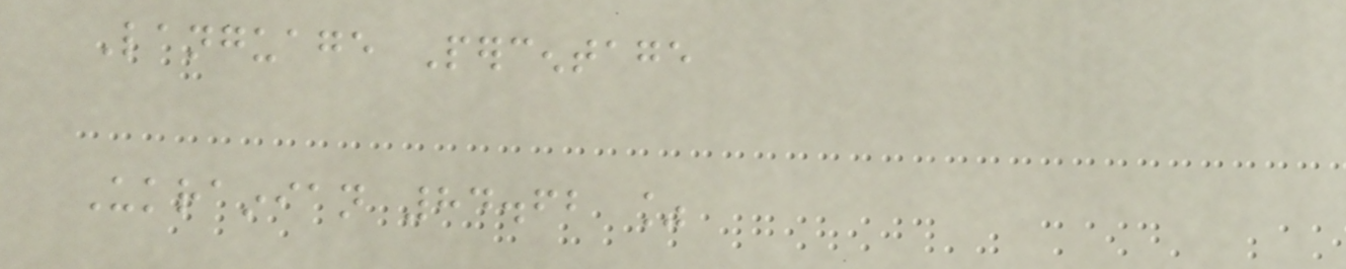Language Percentage
Ukrainian 84.62 %
